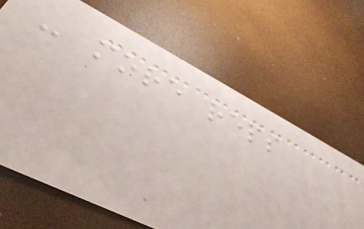- more reps
